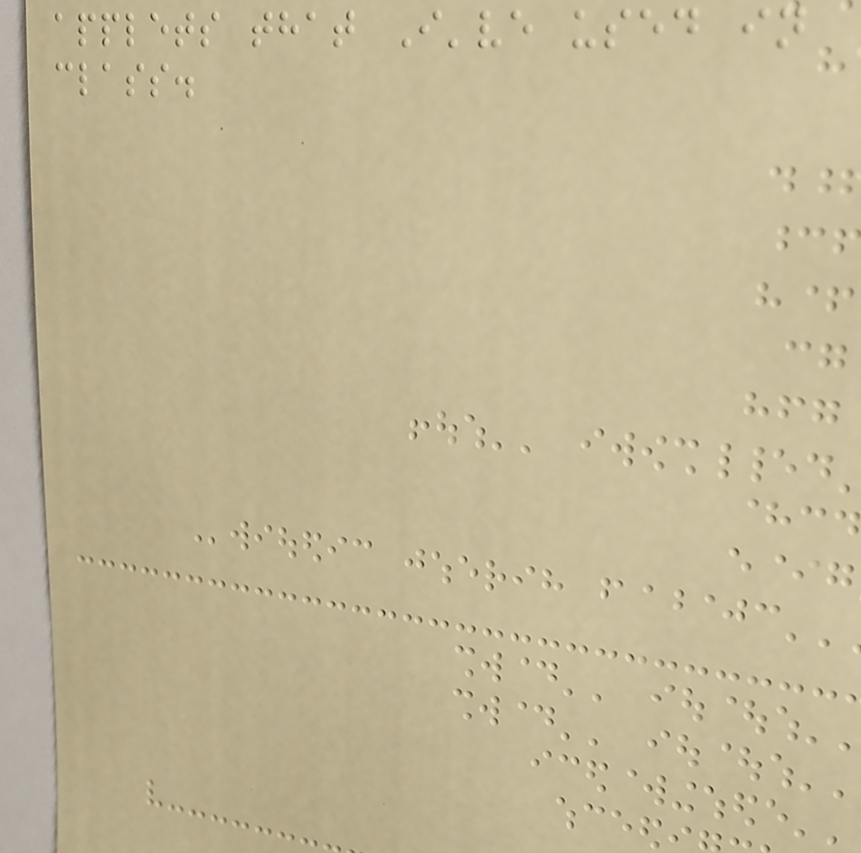applets that I've used in
class.
